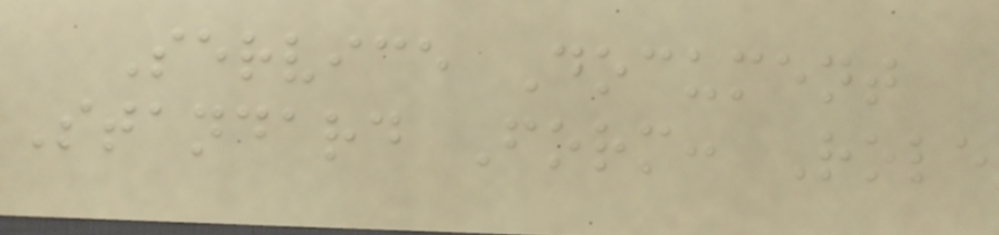Service Document
Standard Form: Role
